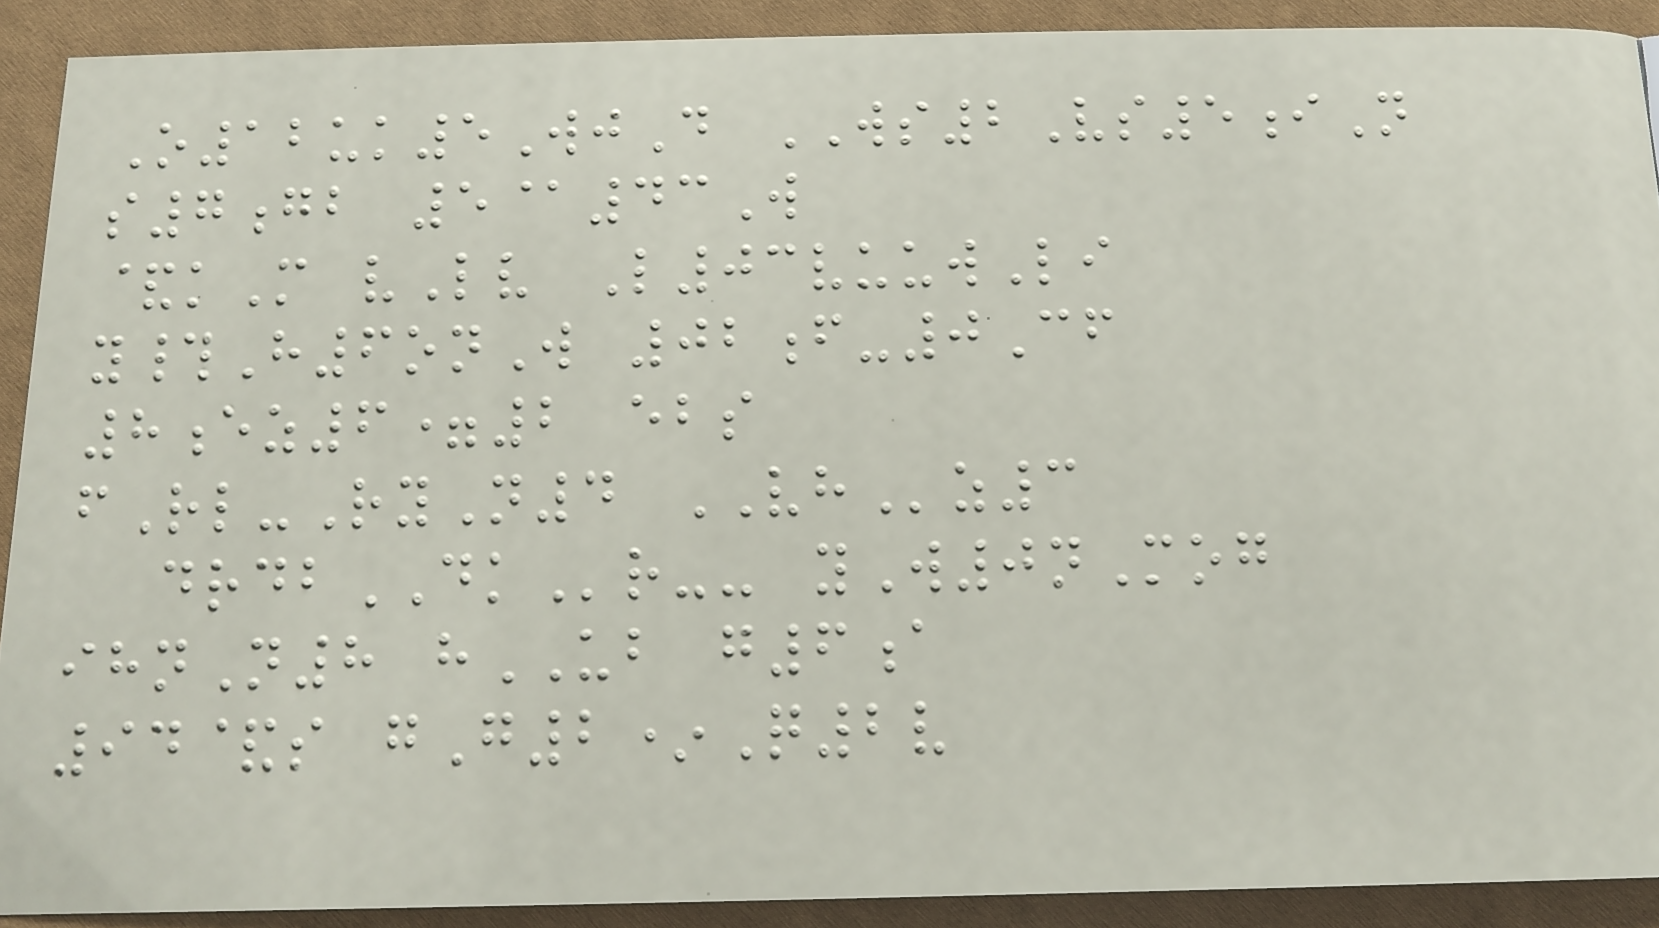O12uk5WjD WS2Vs5iN
s7gb 5@43W
&kM vLv L03vuuwLi
y#H6onW 02f-0Cf
8ez6=2 ebs
fRl-RyN4 VHz3
drdbDKr-- yW0nMog
ihnN8 hUB g6a
94&s gG2*Q2v
